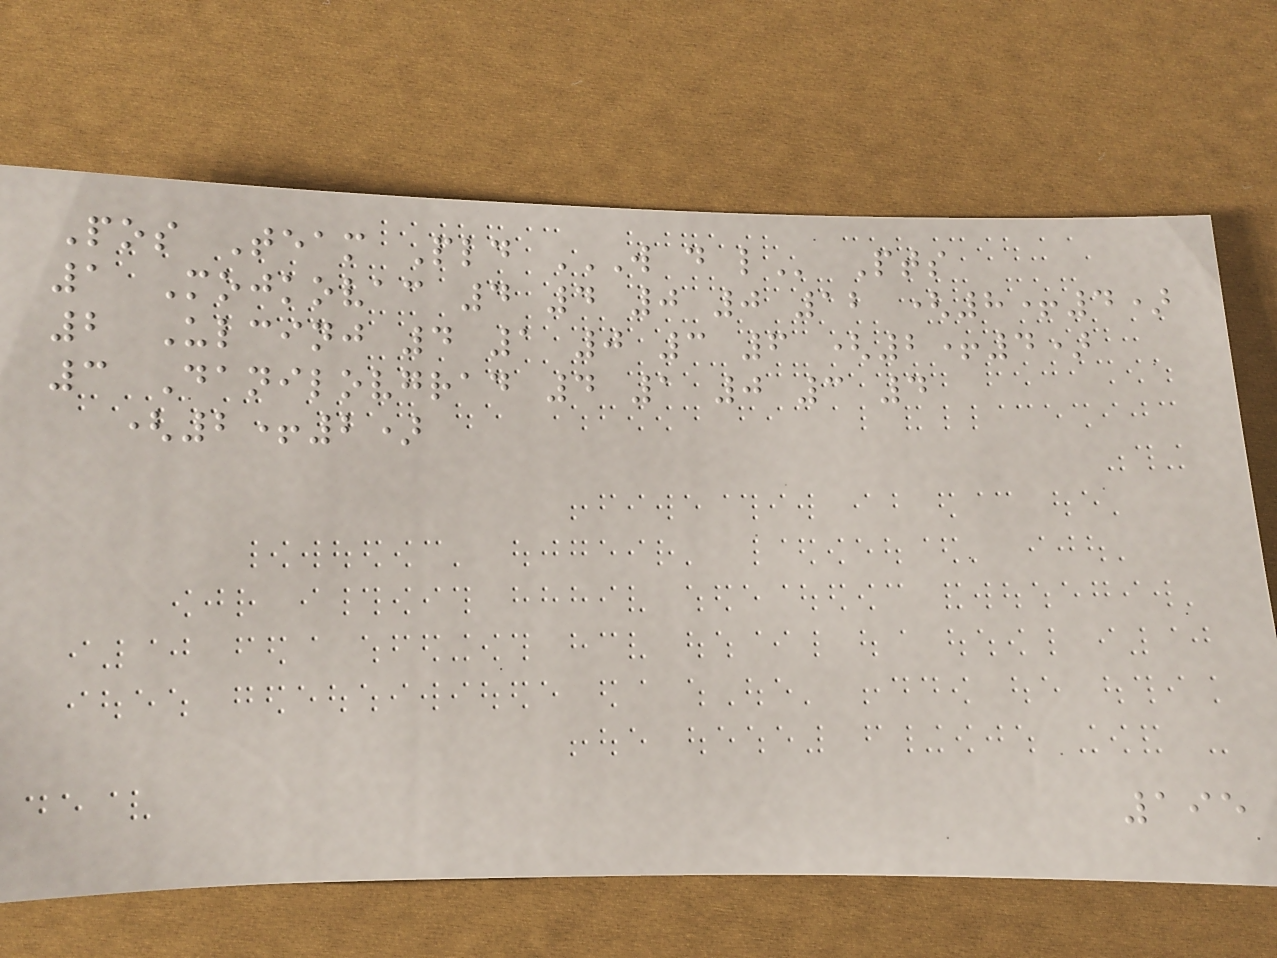Pos Team Pld W D L Pts
1 Mojkovac 4 4 0 0 12 (8+4)
2 Ulcinj 4 1 0 3 6 (2+4)
3 Danilovgrad 4 1 0 3 4
(2+2)
195
